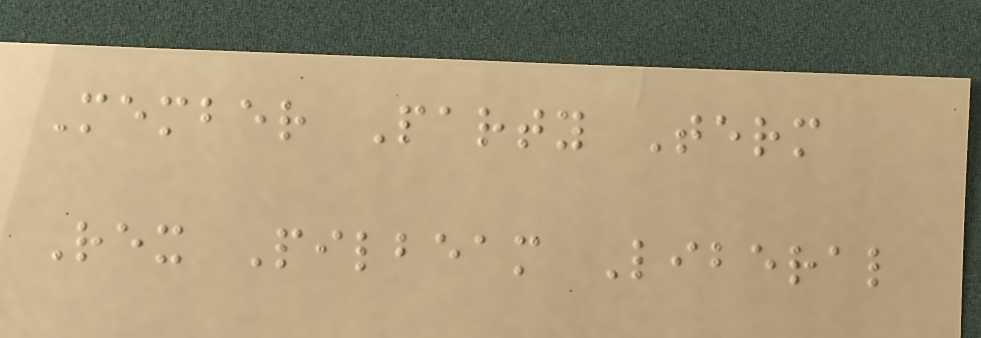Member Party Term
Rex Pilbeam Liberal
